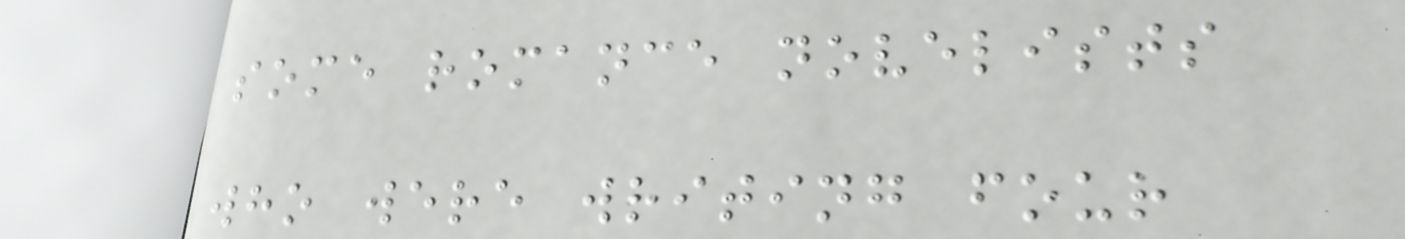some romance novelists
who were writing four
